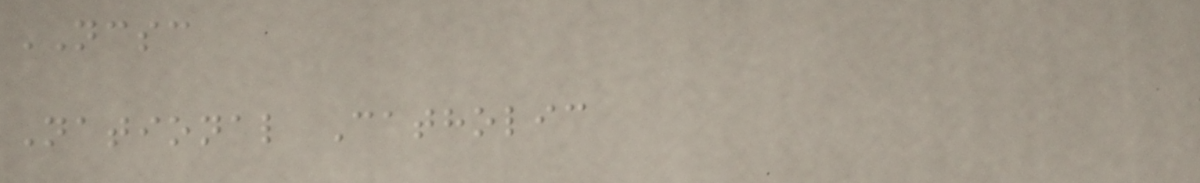NCSC
National Catholic
